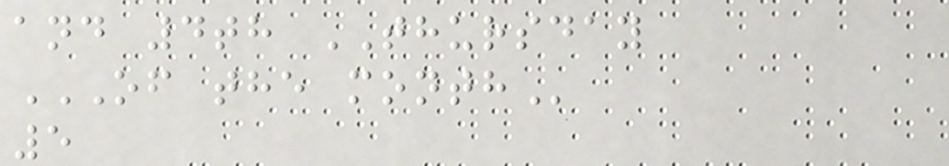and 4th THURSDAY
OF THE MONTH
5
